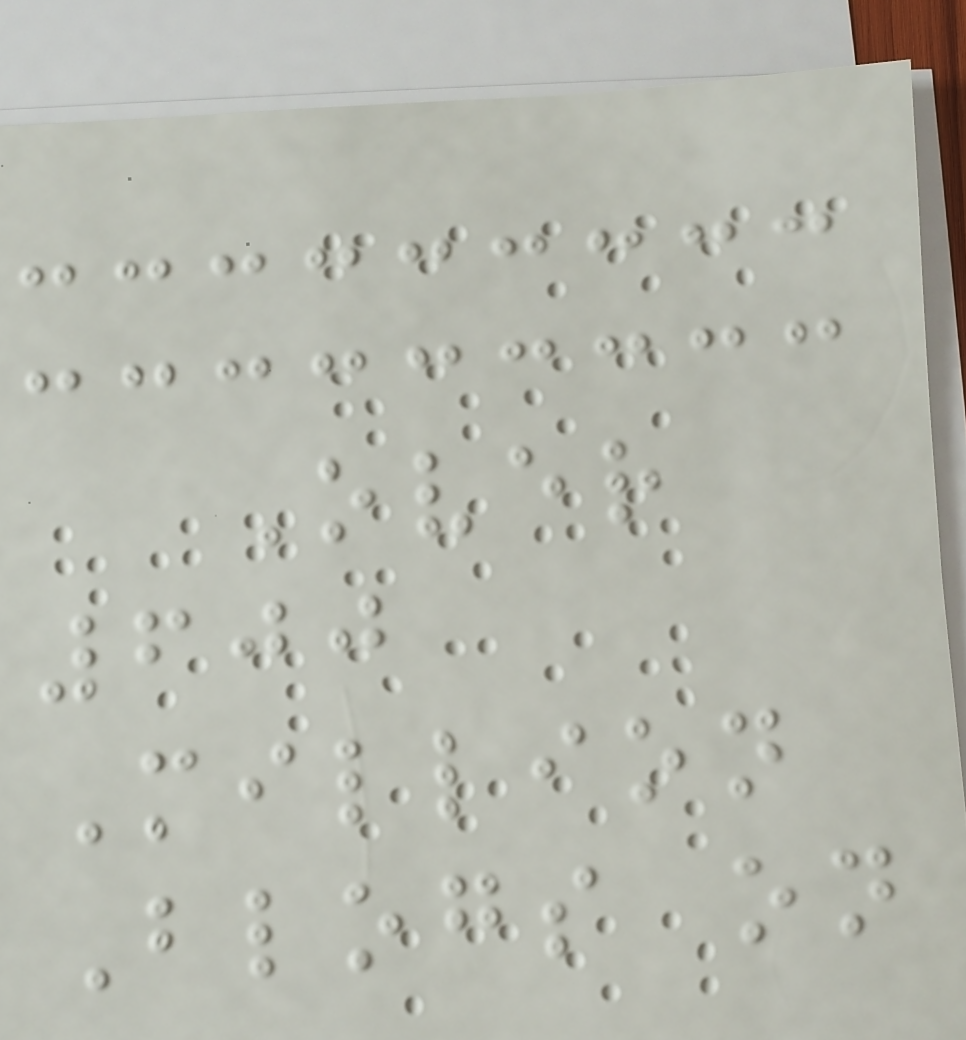Over
600
Million
Blogs on
